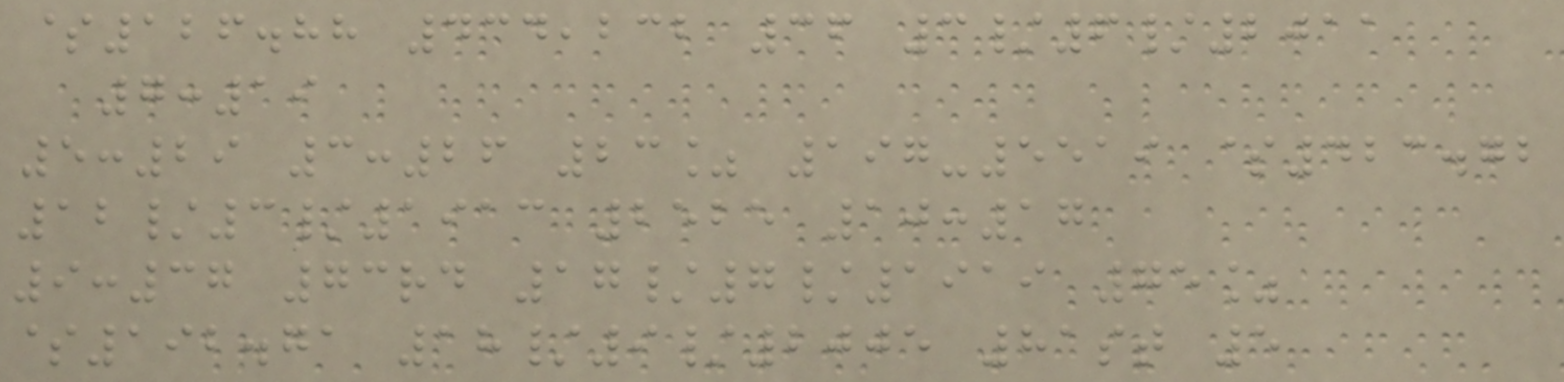$126.88 434,232 36 3/6/2011
7:19
5:29 3:26 23% 197-5519 $423.72
12/3/1913 2525 10:17
9:37 73rd 17/7/1919 75%
$192.71 18/9/2005 81st 5
